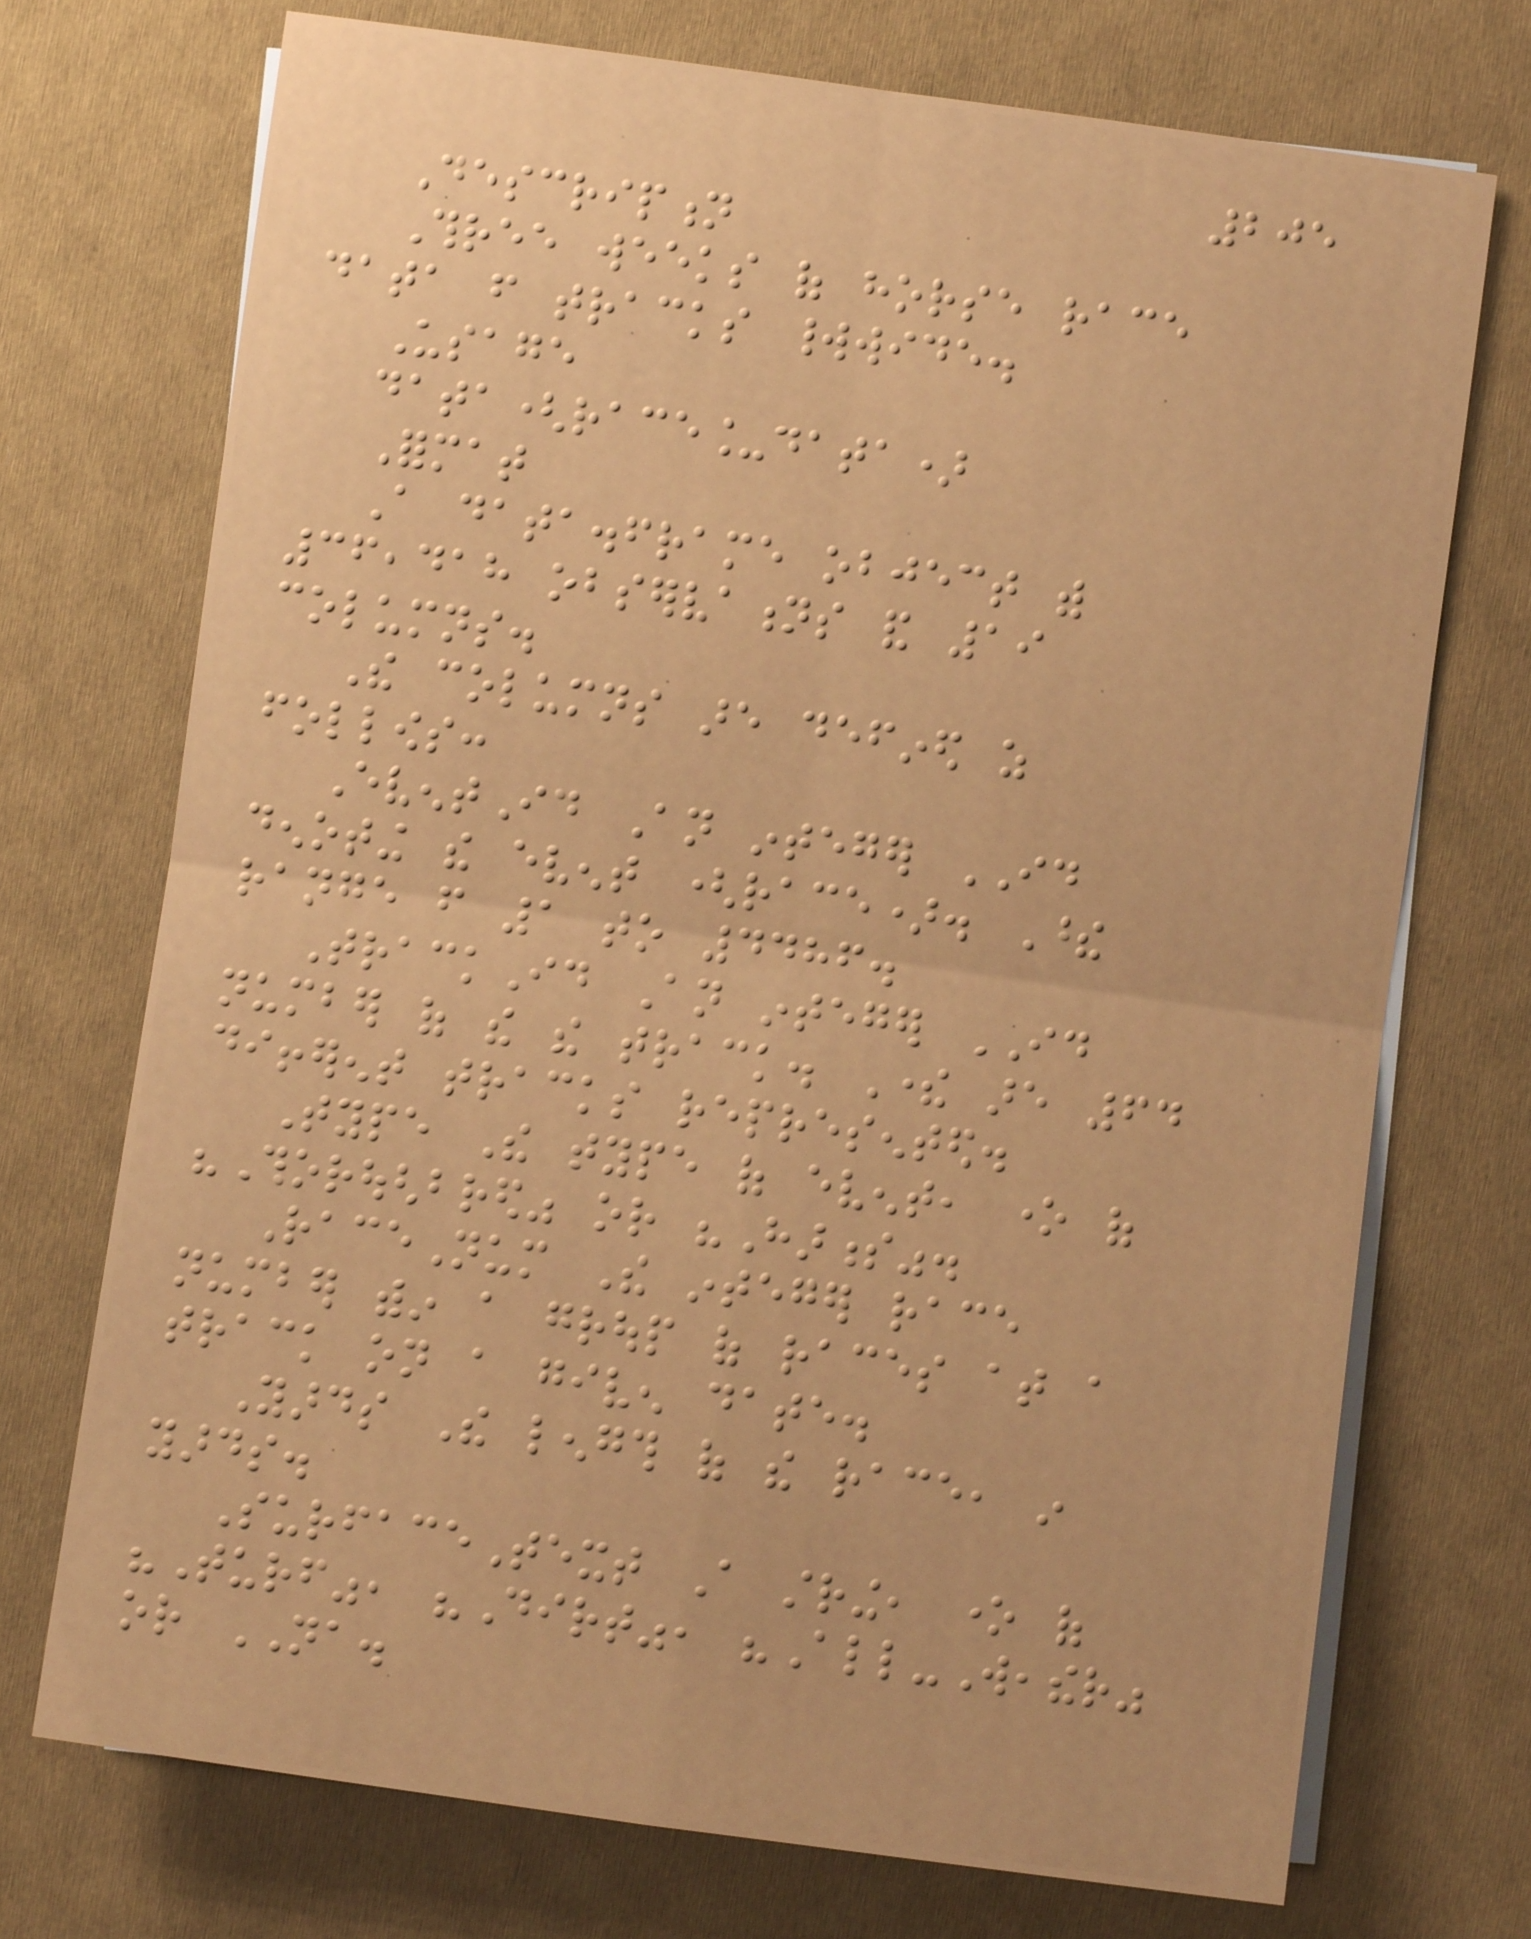205
Description
Three weeks of horse race
data from tracks worldwide.
Usage
data(race_data)
Format
A data.frame object with
36,418 observations and 19
columns.
The columns are defined as
follows:
EventId An integer ID
denoting the event (race). These
range from 1 to 4486.
TrackId An integer ID
number of the the track. There are 64
different tracks represented.
Type The type of event, one of
"Thoroughbred" or "Harness".
RaceNum The integer race
number within a group of races at a
track on a given date.
Yards The length of the race, in
yards.
SurfaceText A string, one of
"Turf", "Dirt", "All-Weather"
or NA.
